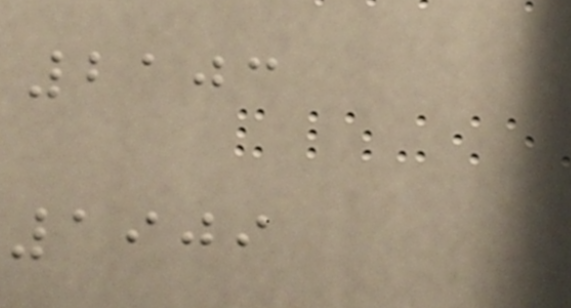2103
1909
